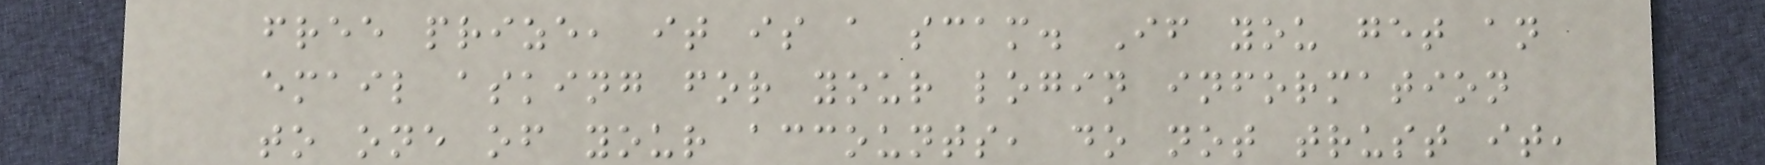free prize, it is a scam. If you get an
email asking for your login information
to one of your accounts, do not trust it,
